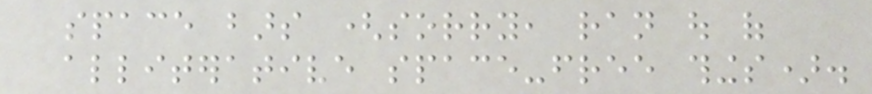space bars (sorry, ran out of
alliterative space-free things).
